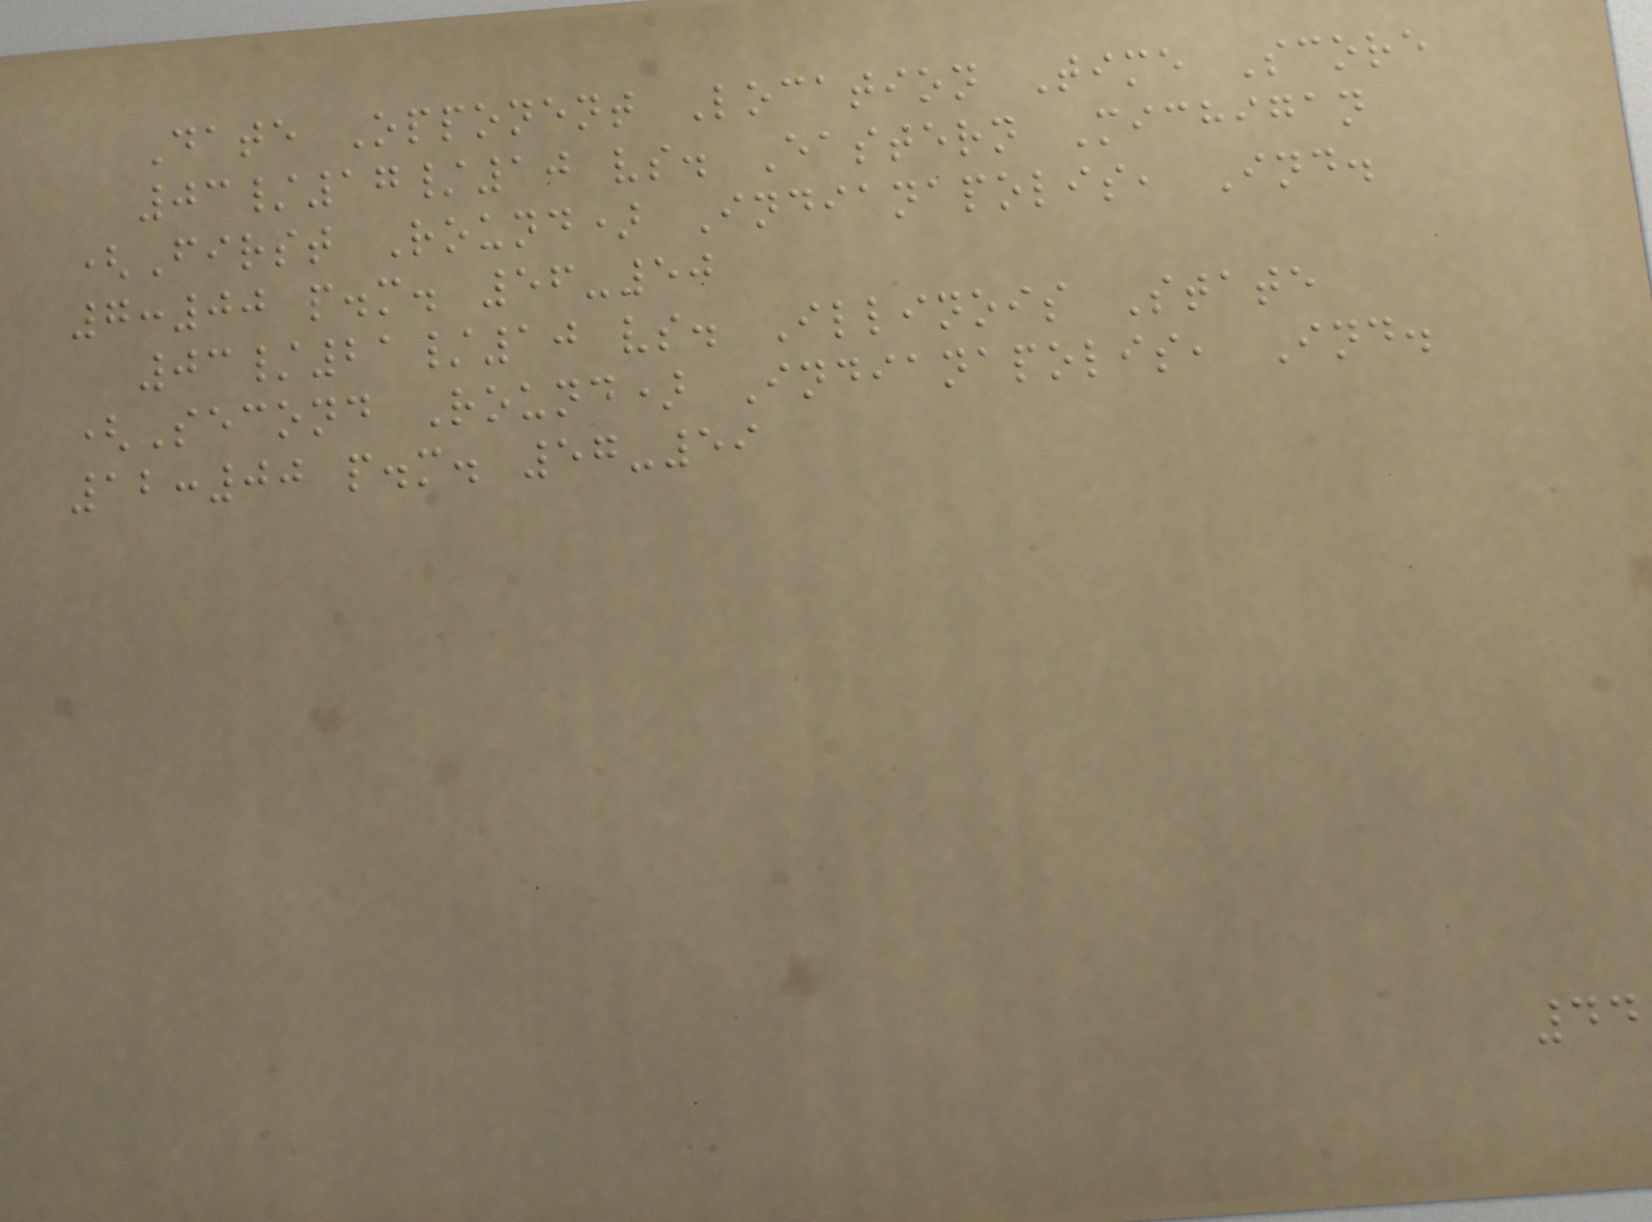Date Opponent Location Time Score
03/17/10 vs. Eastern Michigan
(First Round) Indianapolis, Ind.
7:00 p.m. 56-50
03/21/10 vs. Illinois State
(Second Round) Indianapolis, Ind.
12:00 p.m. 57-59
44
